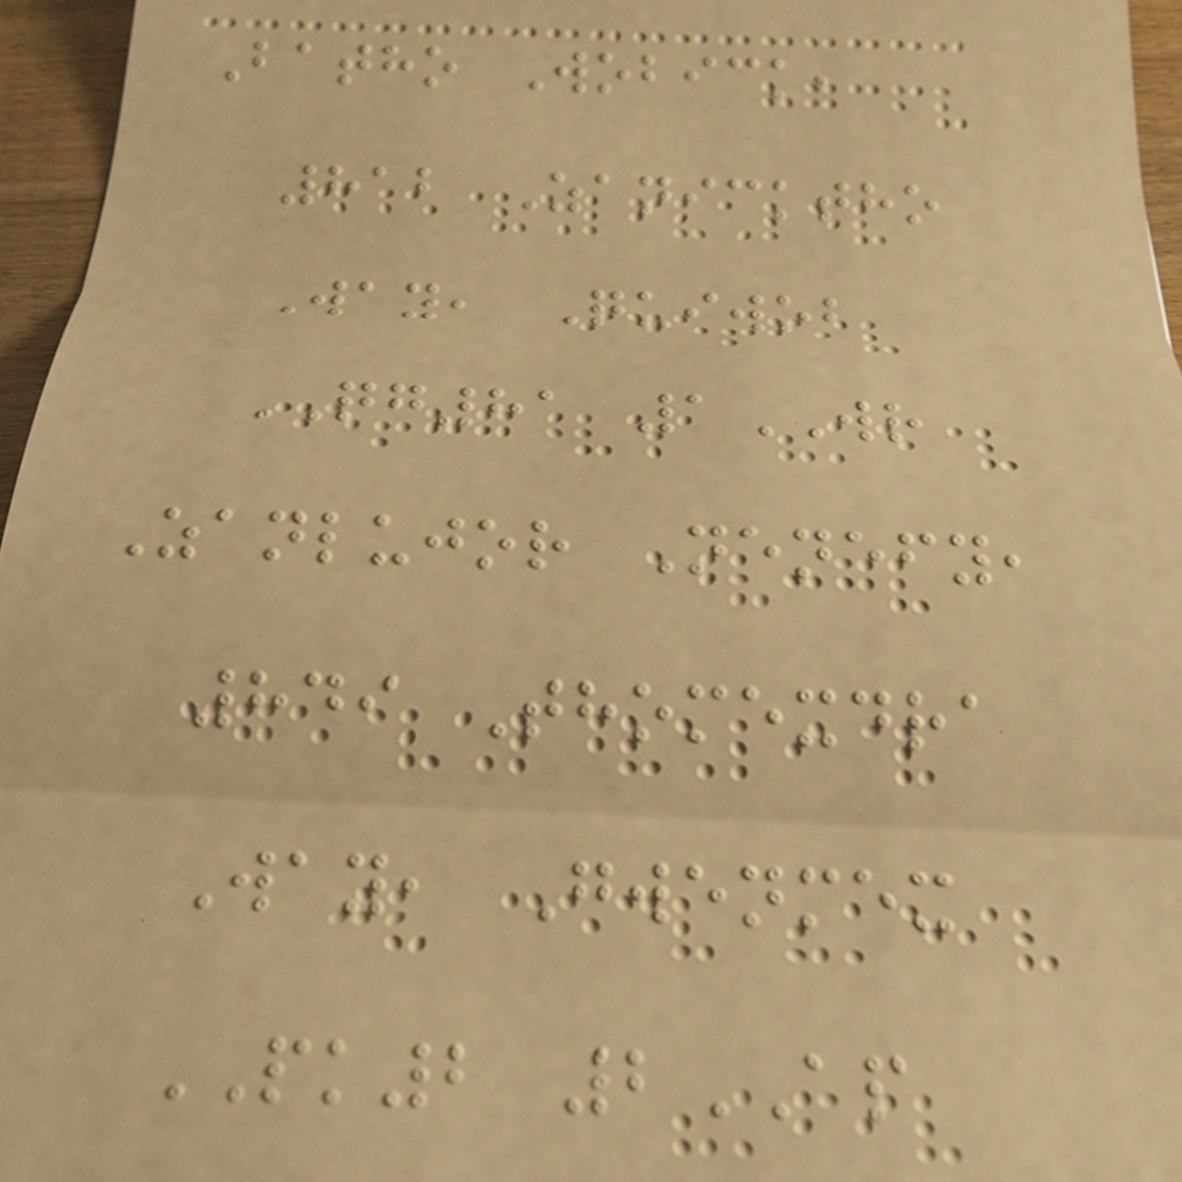Batho Wobick,
812 Zanicktho
Way, Quiwob
QG81 1WR
Zanlujor Nenefy,
849 Thomexdra
Way, Gwenmex
PK2 2AP
